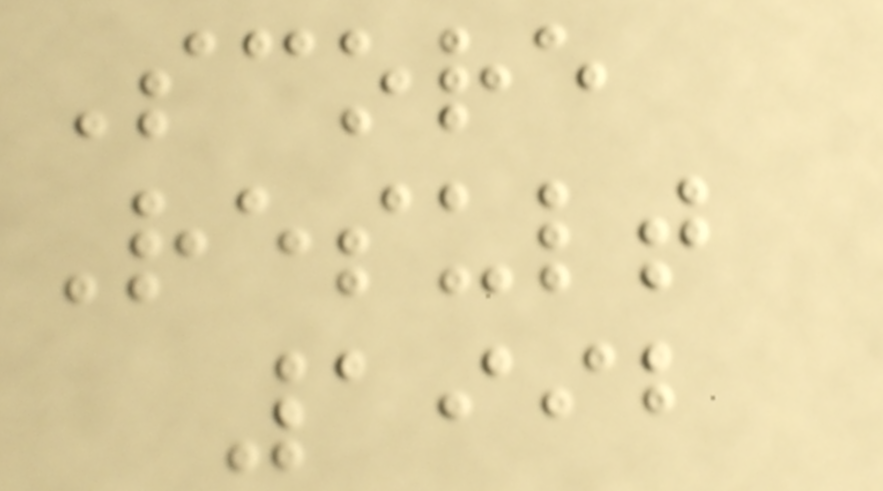Score
Result
1992
